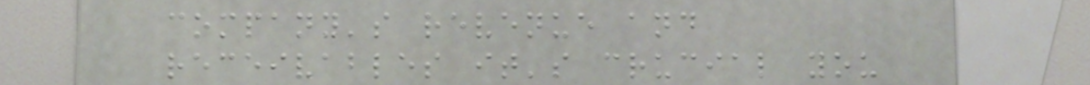company's revenue and
receivables it's crucial you
